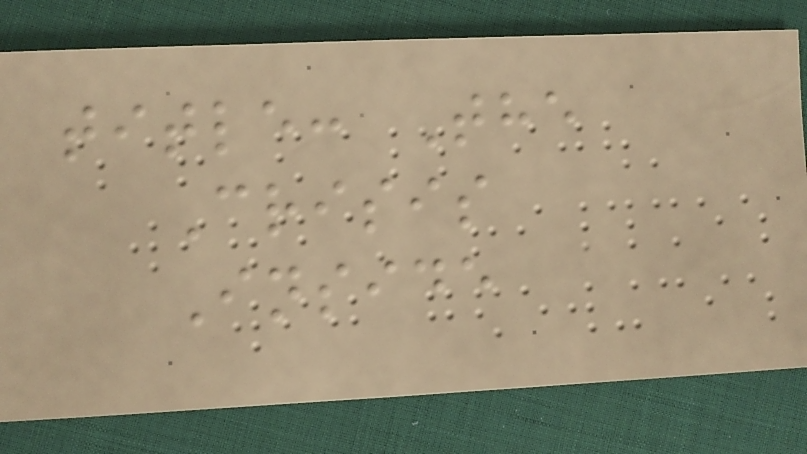title: The
Crisis
Inside
